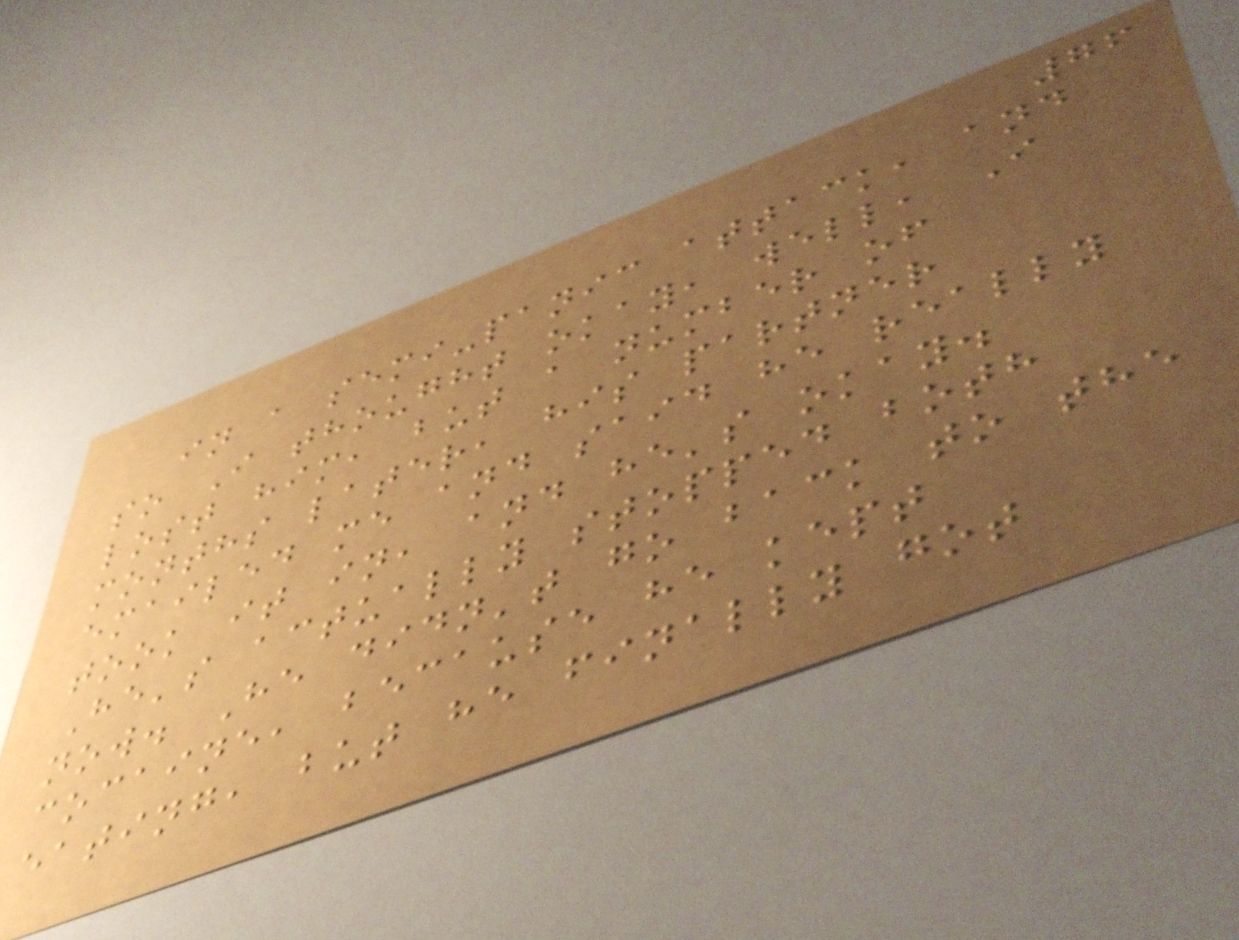76
in a semi-panic attack, and
so I thought okay, well, I
lost him, but a number of
months later, his partner
emailed me and said he really
took it in, and he's okay.
He's actually stopped both
now. He didn't go back to the
cocaine, because he kept
eating, but he finally got
